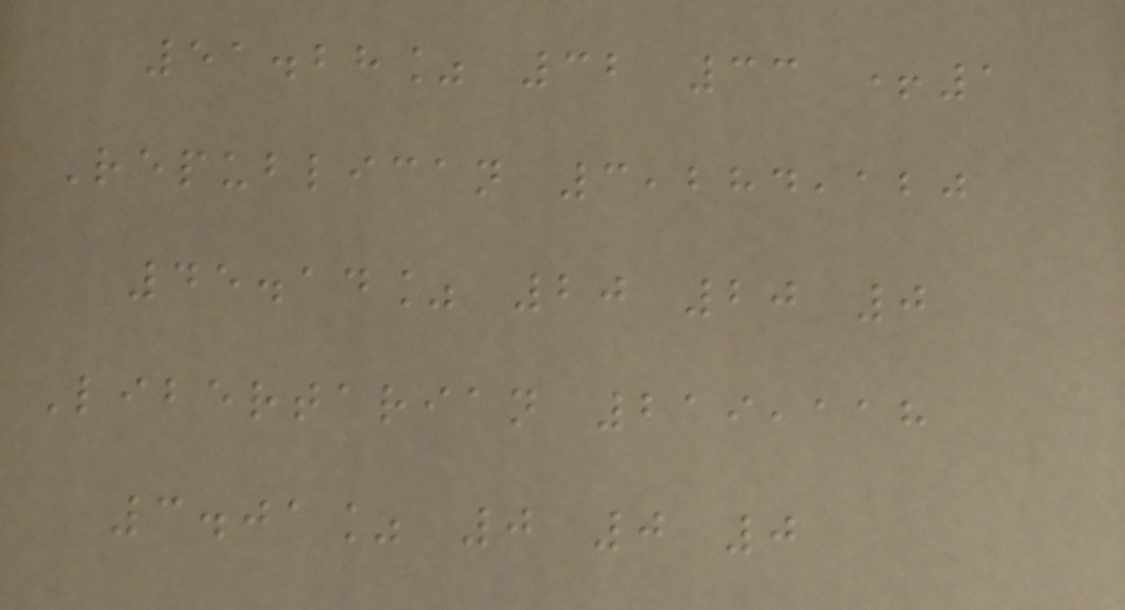51.28% 32 33 +1
Republican 3,284,120
45.14% 20 20 0
Libertarian 219,118
3.01% 0 0 0
